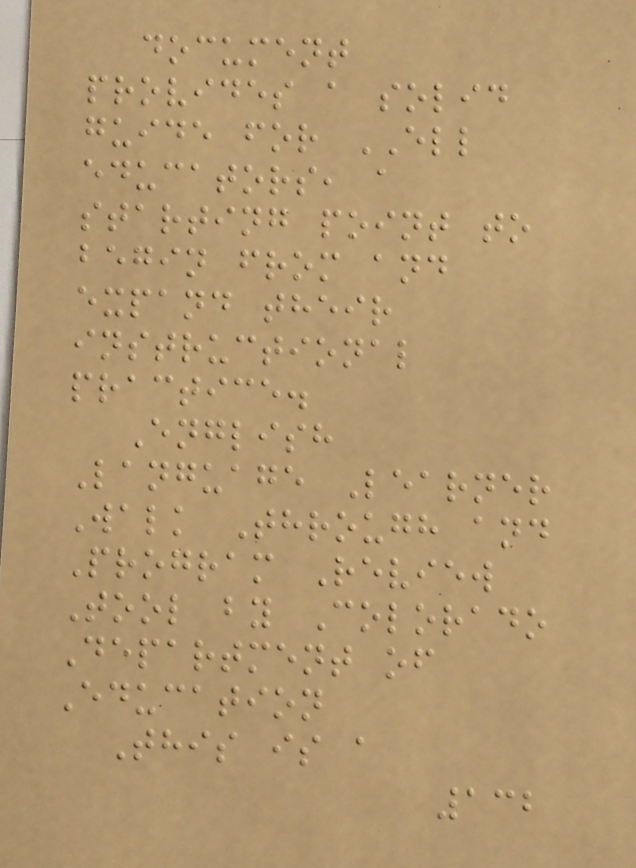document
provides a solid
guide for ELL
educators, a
starting point to
begin from and
expand their
instructional
practice.
English
Language Learner
Walk Through and
Program Review
Tool by Colorado
Department of
Education
This is a
132
